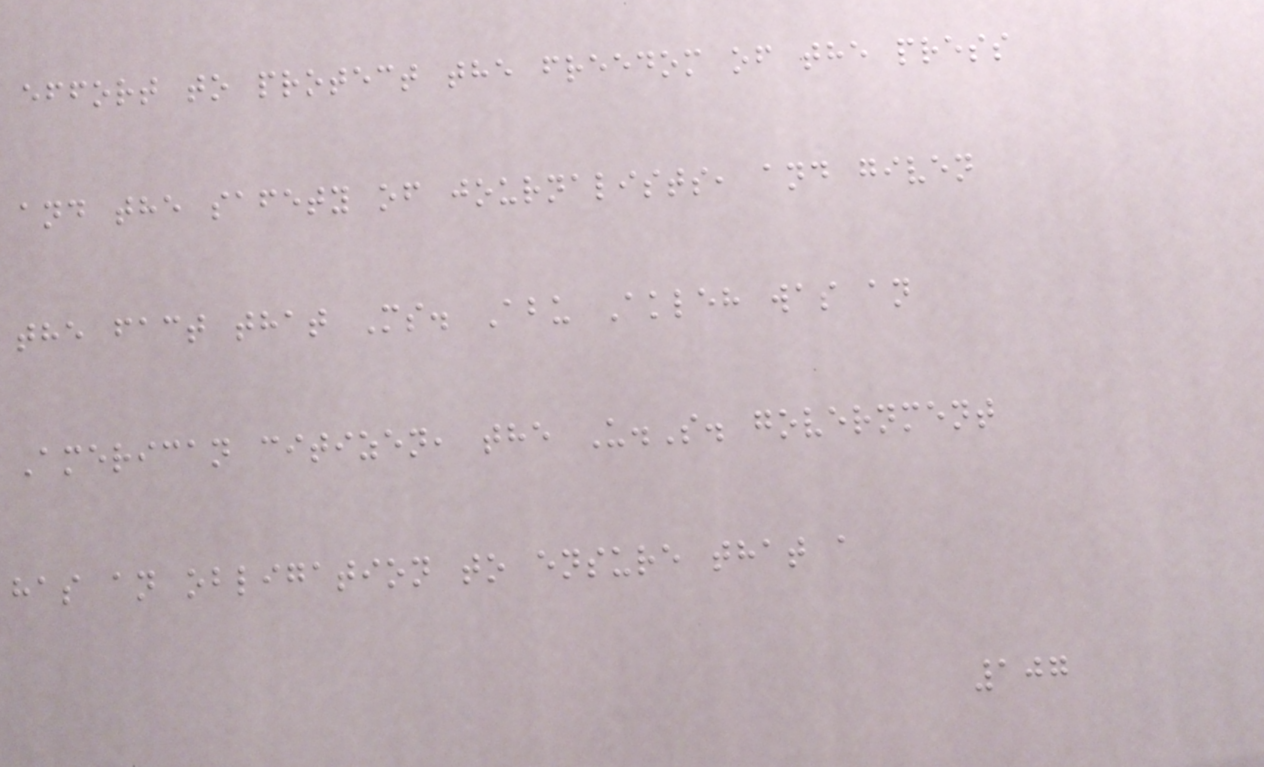effort to protect the freedom of the press
and the safety of journalists, and given
the fact that Ms. Abu Akleh was an
American citizen, the U.S. government
has an obligation to ensure that a
107
